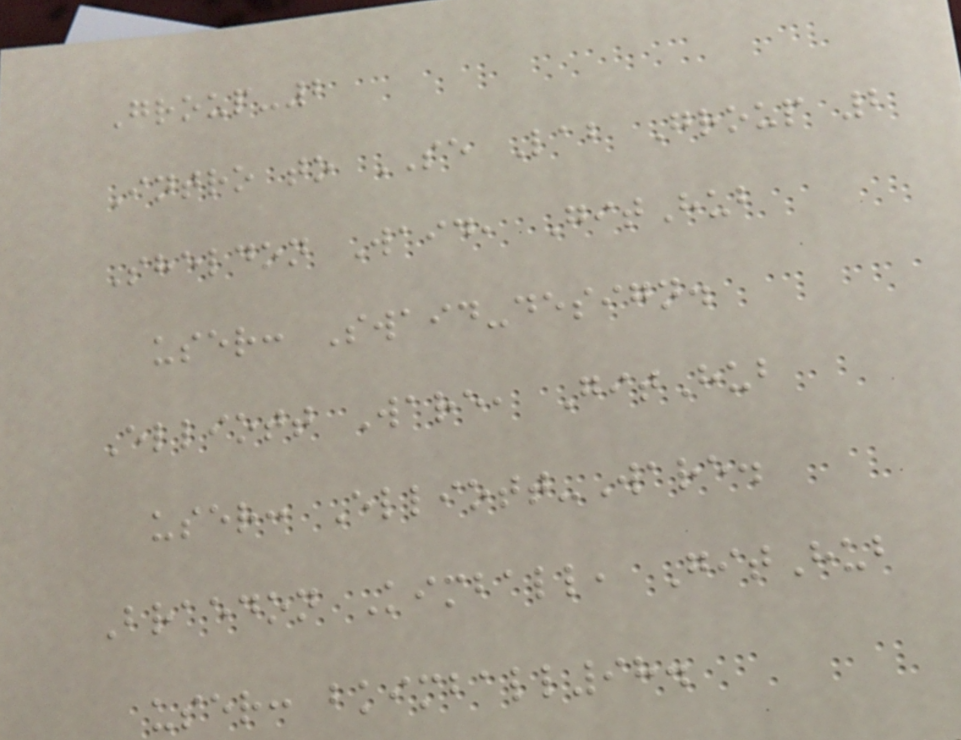Group-2
Intro to SE Lab Group 2
Sheldon Waid, GitHub
user: Swaid-design.
Elliott Ware, GitHub
user: Elliott-Ware.
Braedon Kimball, GitHub
user: bkimball98.
